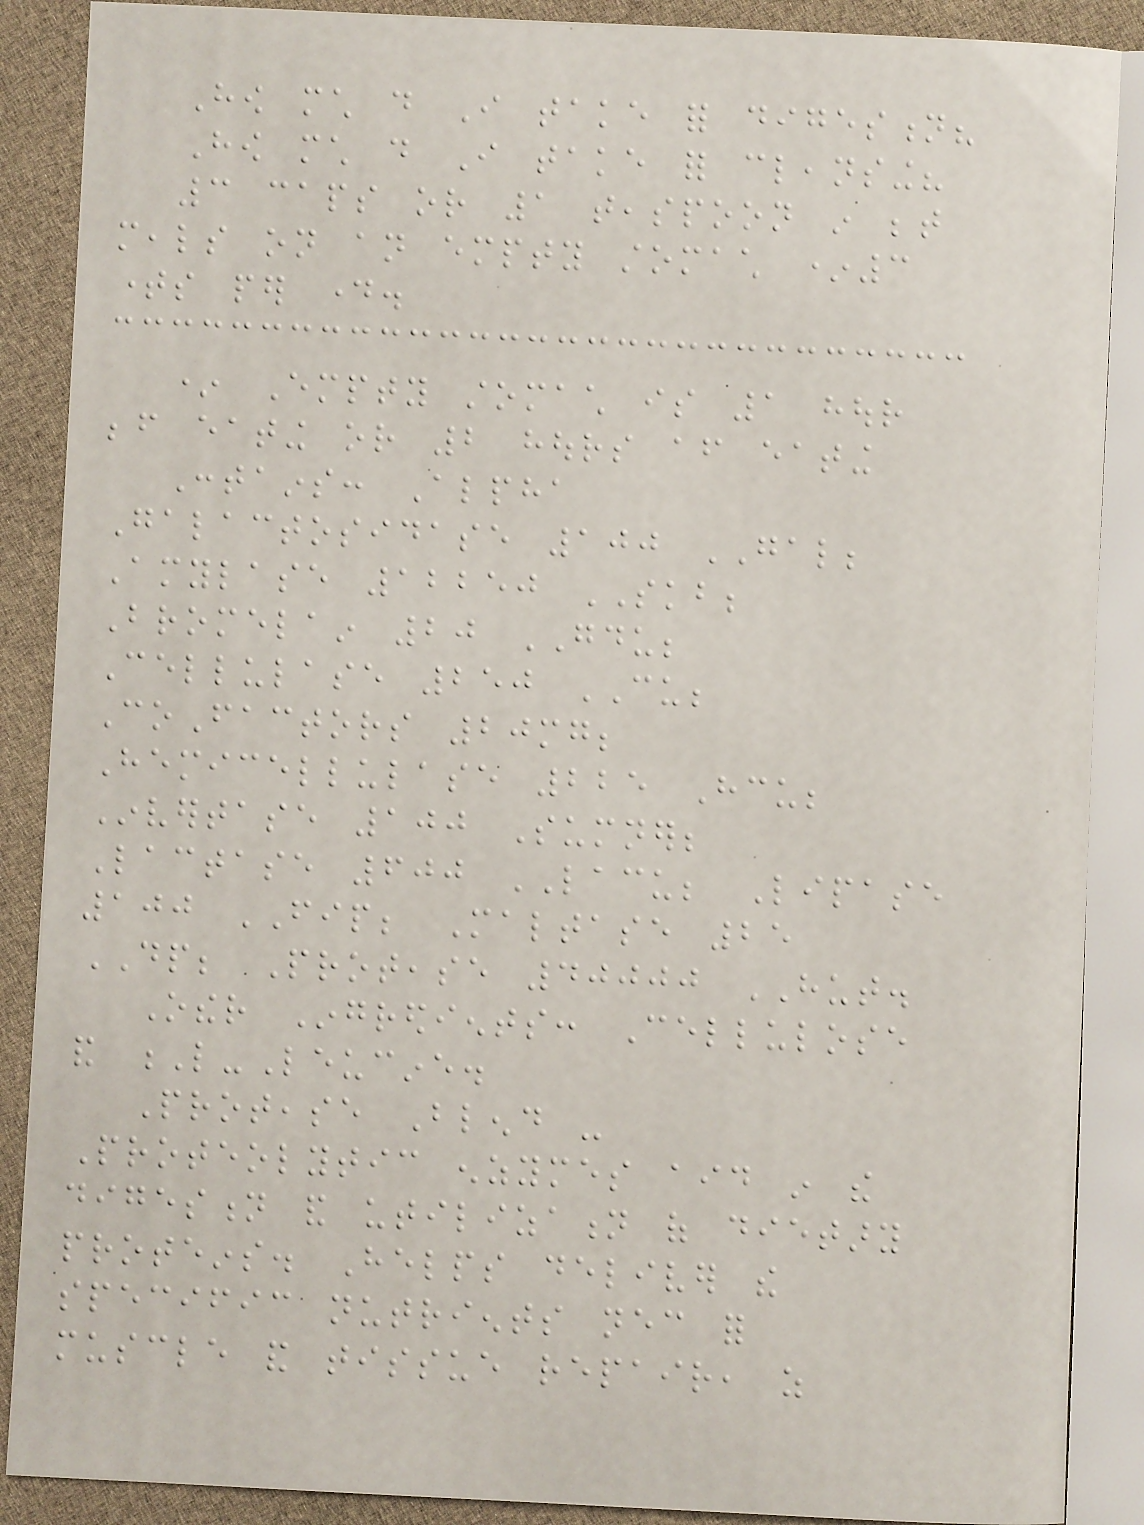How much do I take for digestion?
How much do I take for cleansing?
3 caps or 1 teaspoon in between
meals on an empty stomach *3
times per day.
* Empty stomach is 1 hour
before eating or 2 hours after eating
Contains: Alpha
Galactosidase 100 GAL;
Amylase 12250 SKB;
Bromelain 20 GDU;
Cellulase 250 CU;
CoFactors 20mg;
Hemicellulase 225 Hcu;
Invertase 100 Sumner;
Lactase 600 LACU; Lipase
100 FIP; Maltase 25
DP; Protease 40000 HUT.
Other Ingredients: Cellulose
and L-Leucine.
Protease Blend -
Proteolytic enzymes aid in the
digestion and utilization of dietary
proteins. Helps deliver the
specific nutrients necessary for
muscle and tissue repair, as
